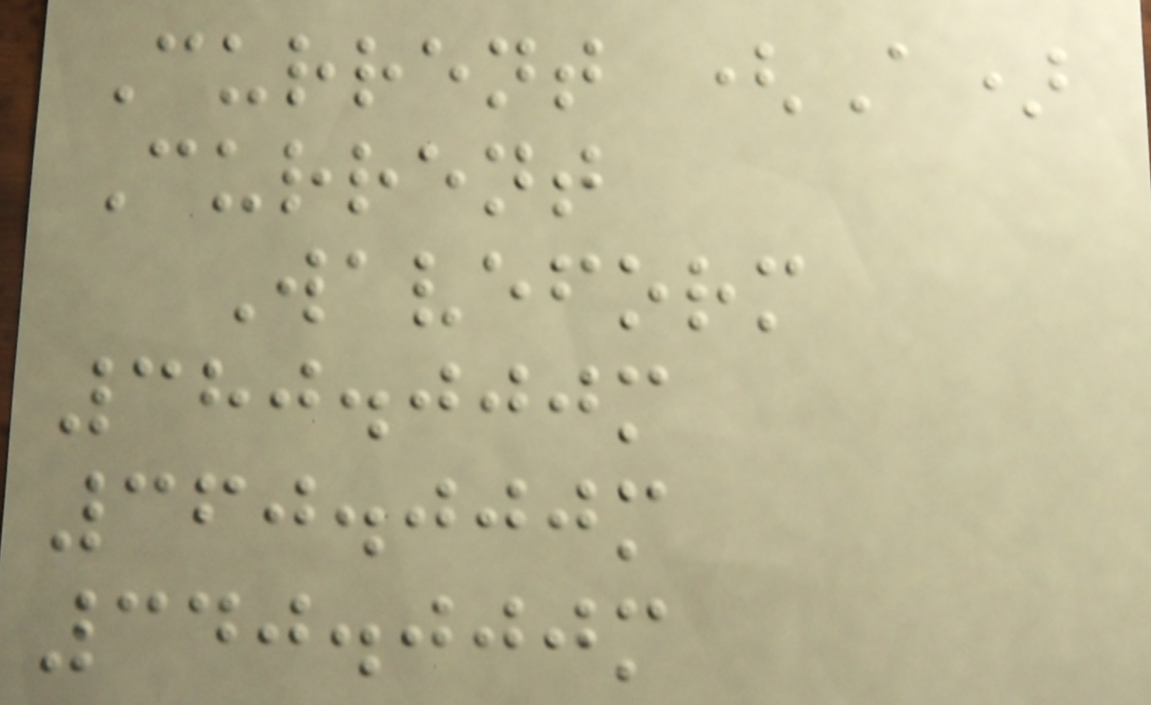Current (A)
Current
Waveform
380.000m
360.000m
340.000m
